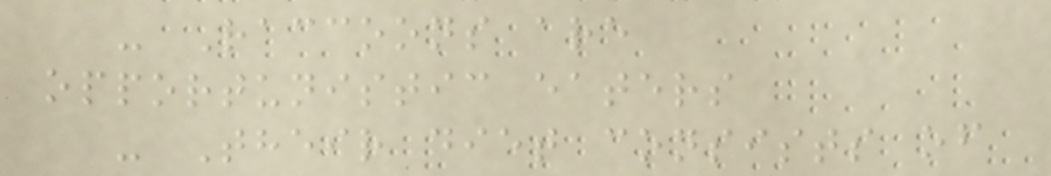- Raccoons are
opportunistic eaters
- Their diet consists of
